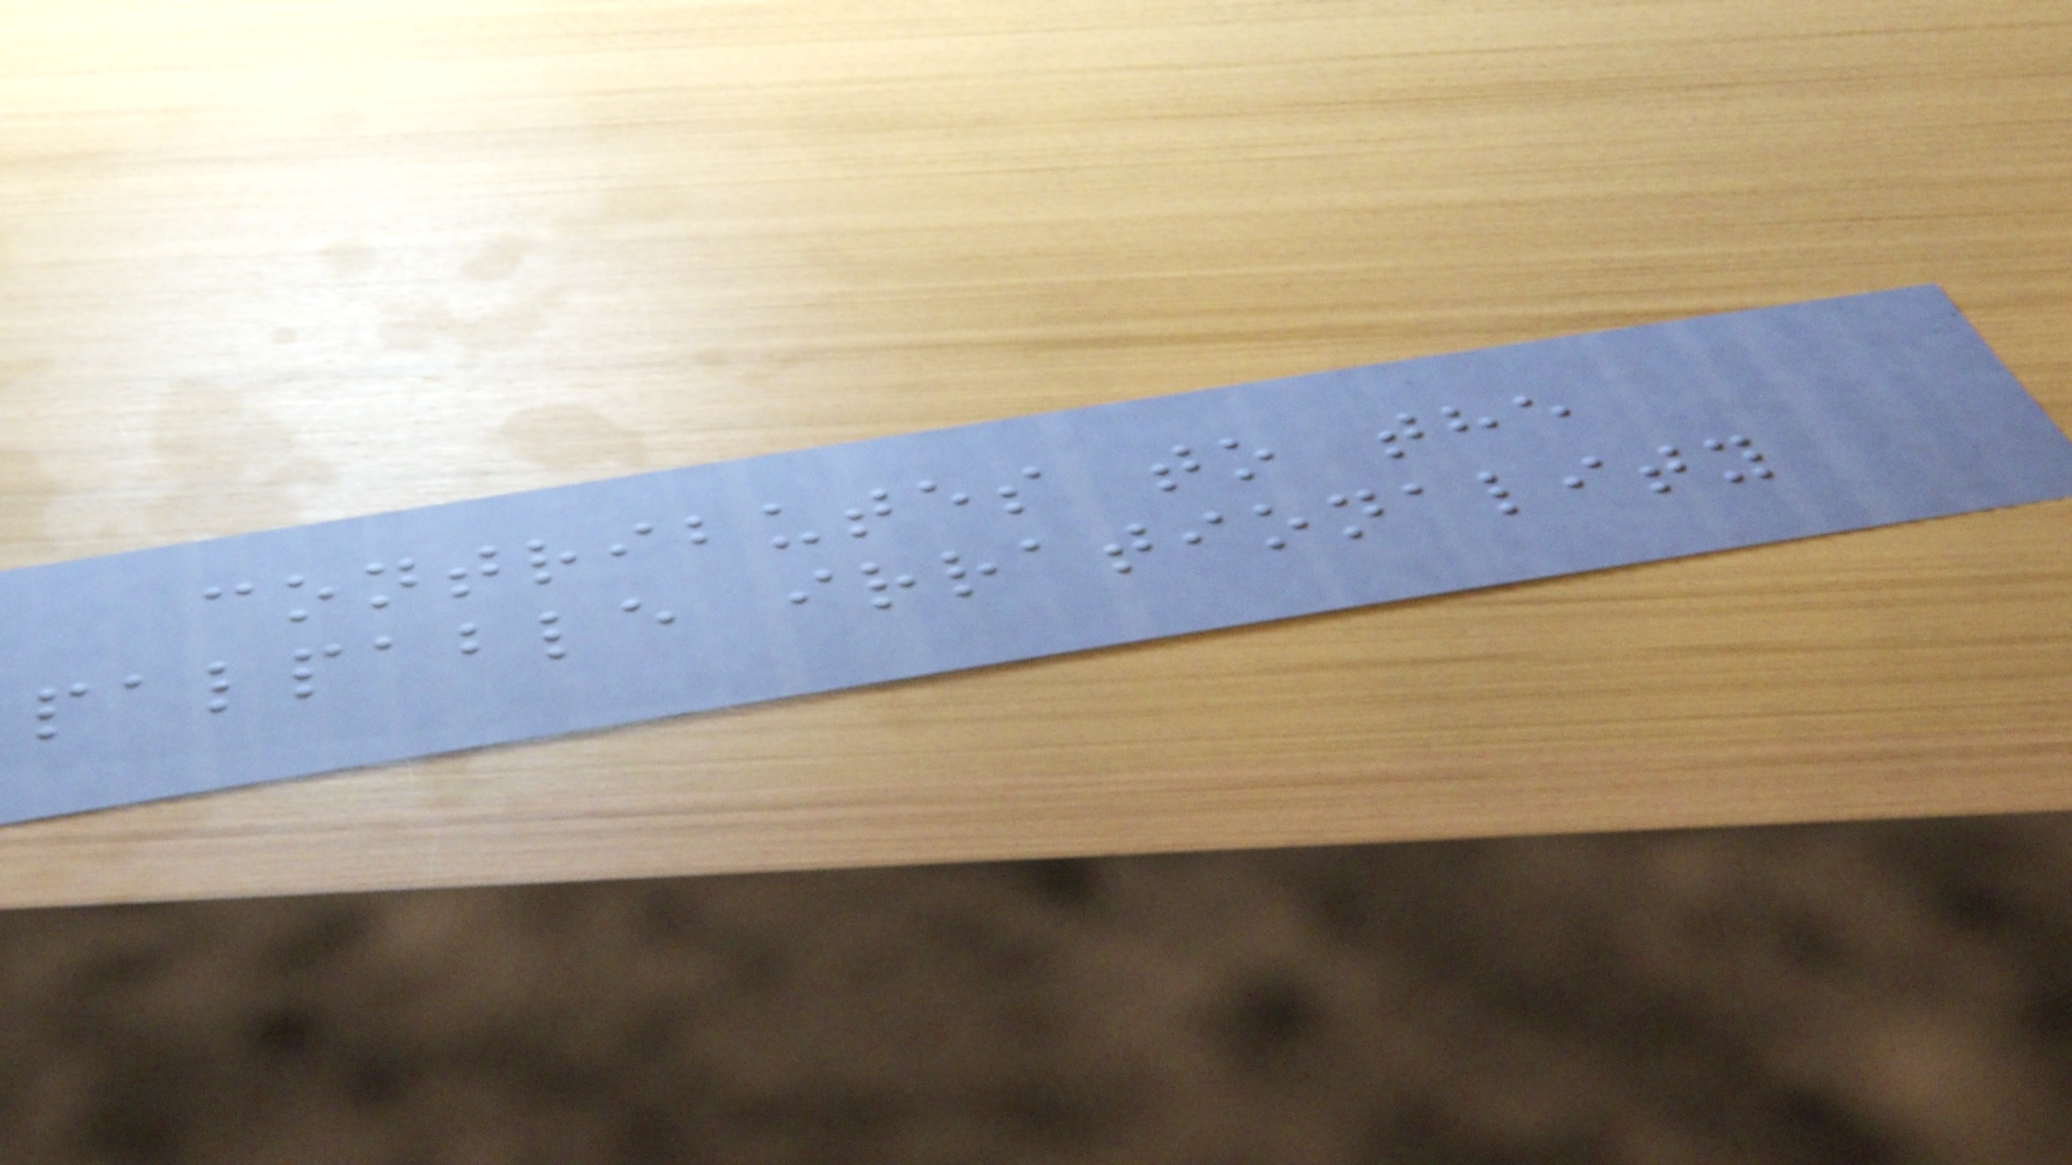contributes to the
palpable irrationality
